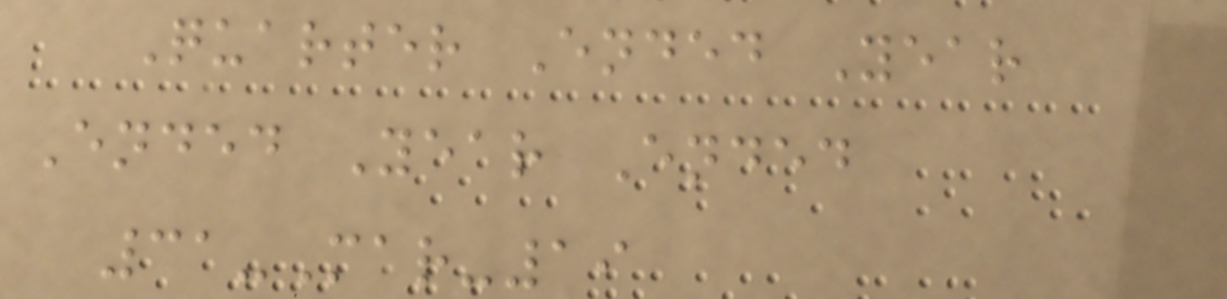Quarter Ended Year
Ended Year Ended
31-Mar-19
